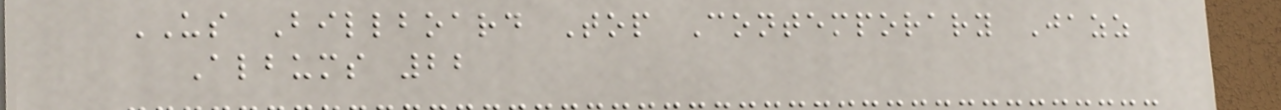US Billboard Top Contemporary Jazz
Albums 22
